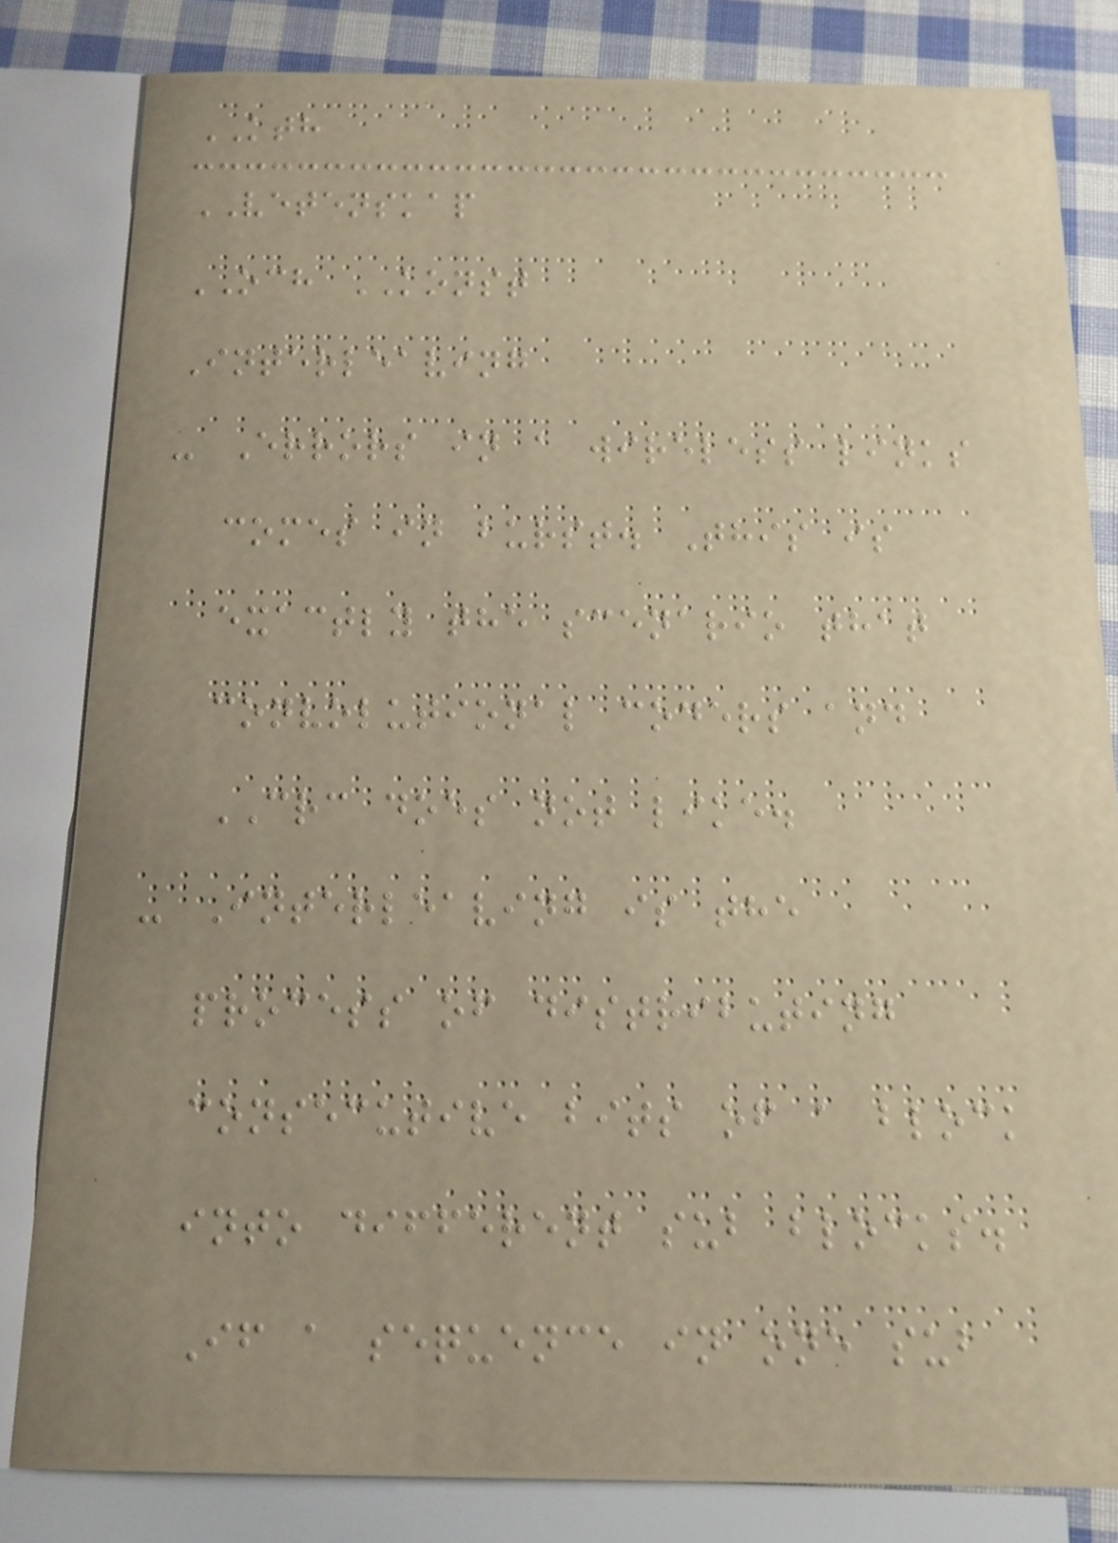KTH
VETENSKAP
OCH KONST
Interleaving
- Errors in a wireless links
comes in burst. This is
exactly the scenario that
convolutional coders and
CRC does not like.
- Interleaving is the
process of distributing
consecutive bits of a block
into different sub blocks.
If a sequence in one sub
